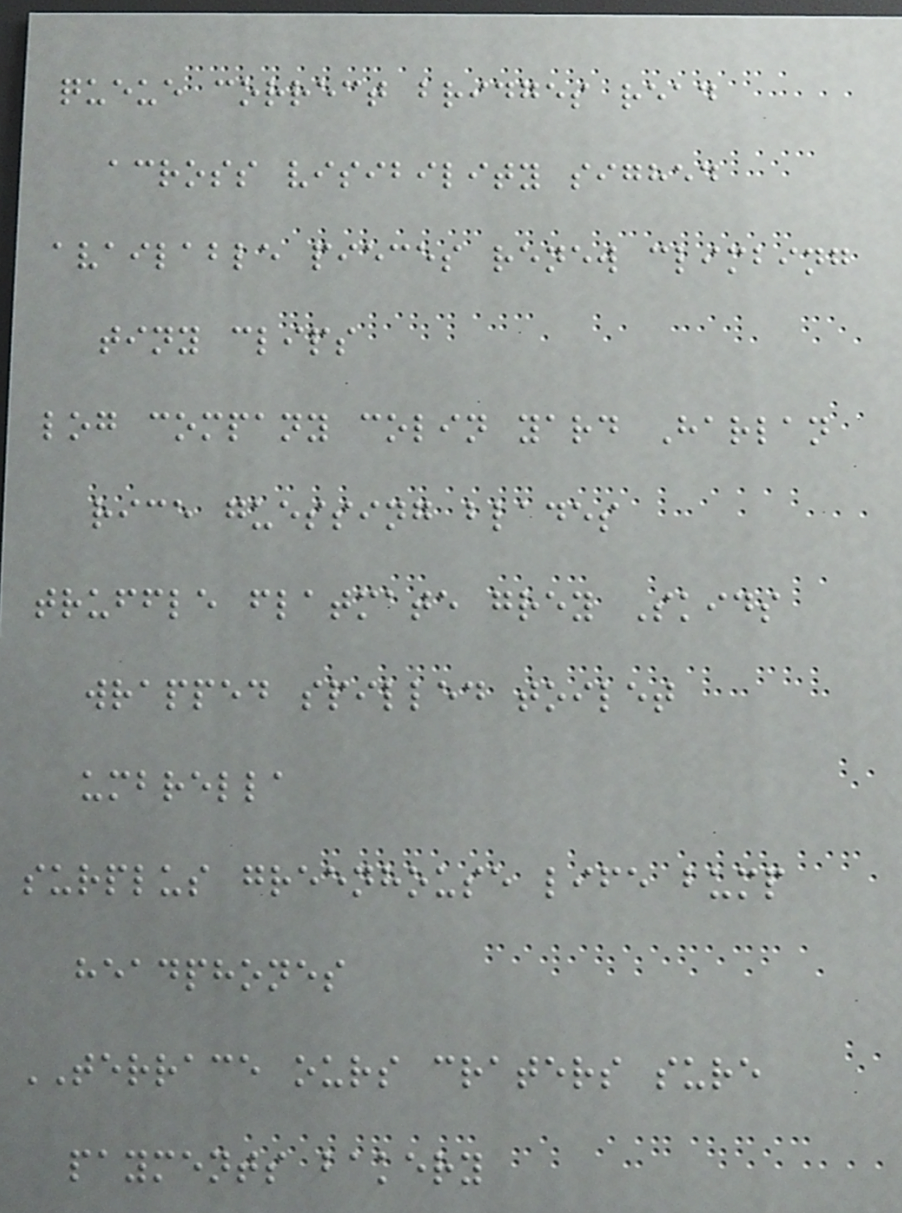queue correct bridges read
across visibility sighed
available pieces renew climbing
tiny clips
log company colin yard Harlan
rice guessing blades
truffle flatmate grey Skids
wrapped spilled toilet
umbrella
surplus greenhouse life bump
headphones
TERRACE ours craters sure
payments bakery
